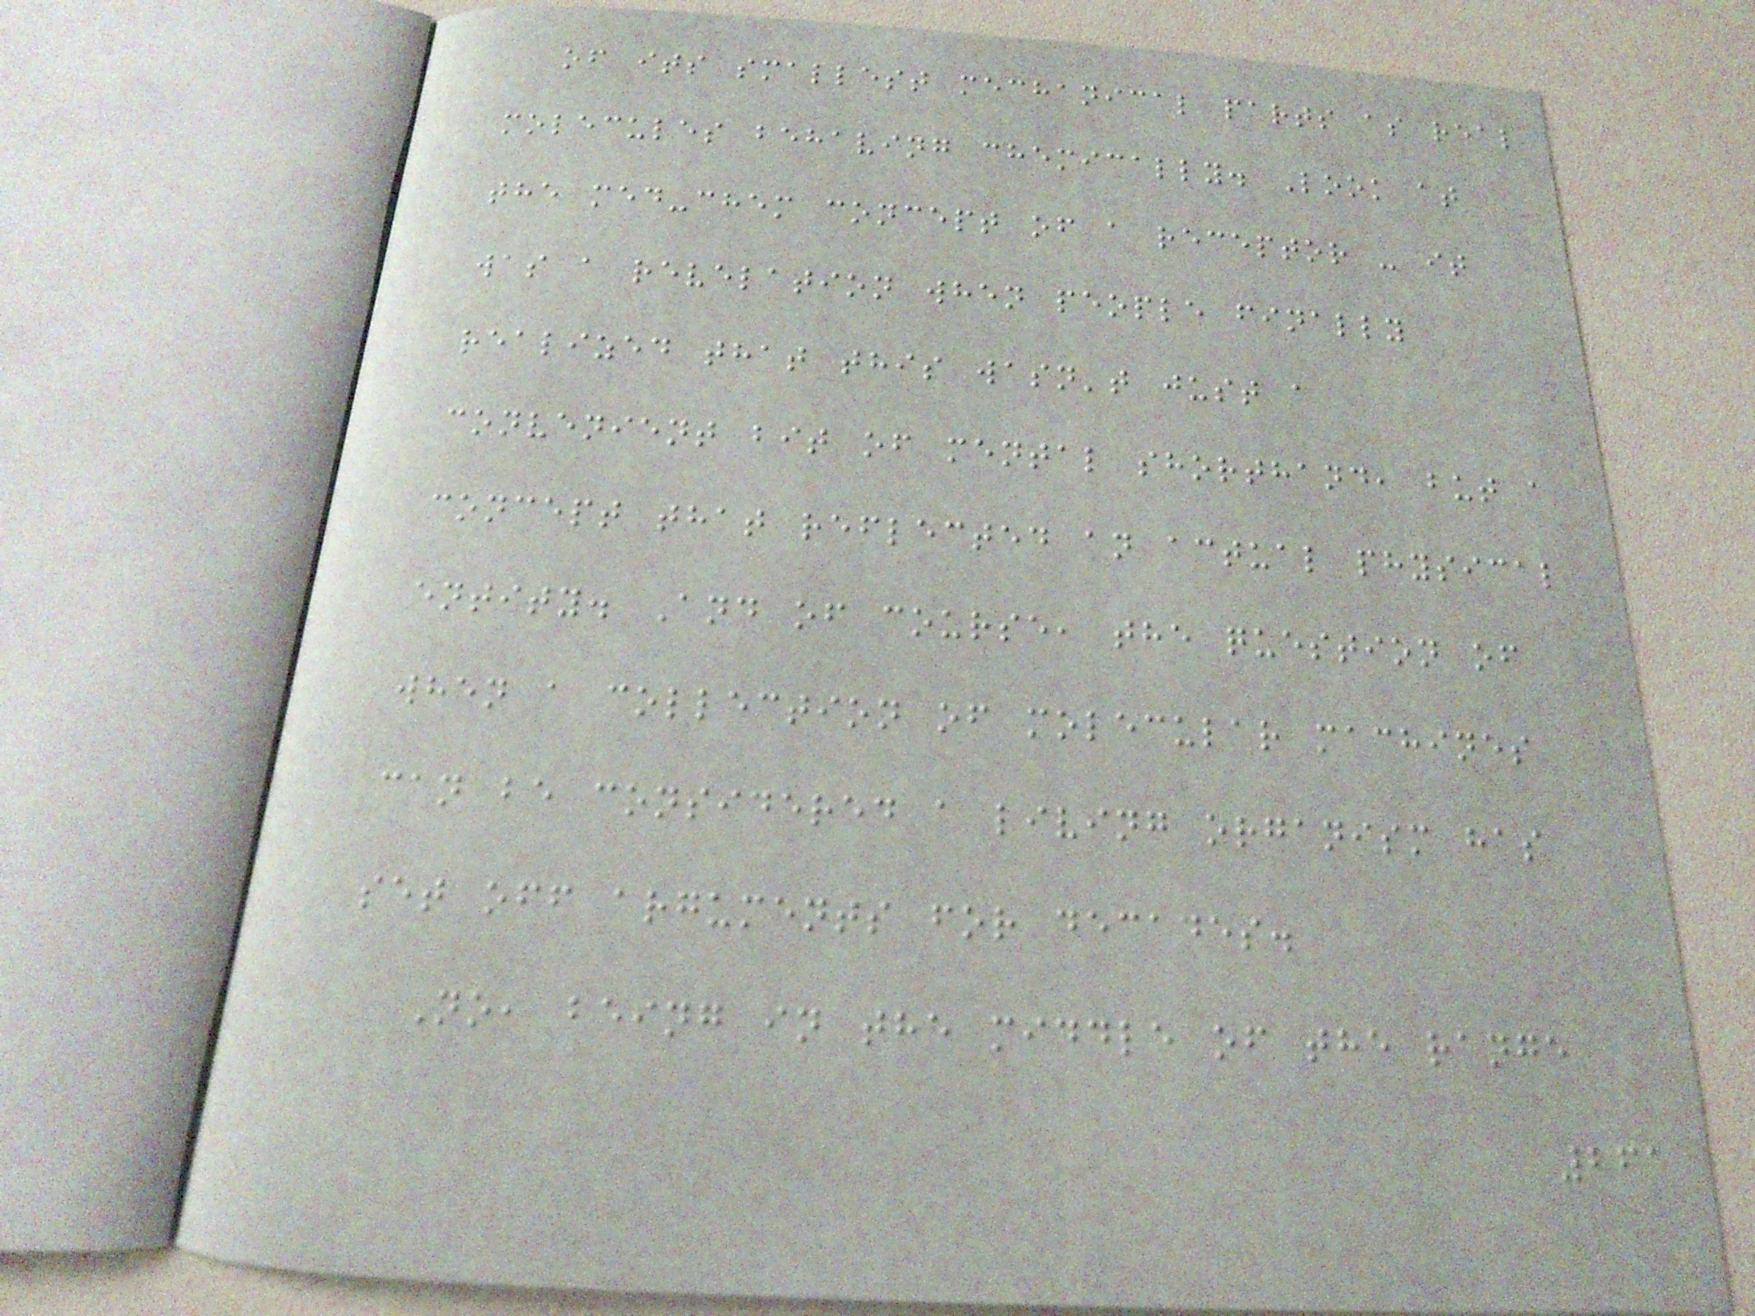of its smallest mechanical parts as real
molecules behaving chemically. Look at
the med-chem concept of a receptor - it
was a revelation when people finally
realized that this wasn't just a
convenient bit of mental shorthand, but a
concept that reflected an actual physical
entity. And of course, the question of
when a collection of molecular machines
can be considered a living organism has
set off arguments for decades.
No, being in the middle of the range
261
